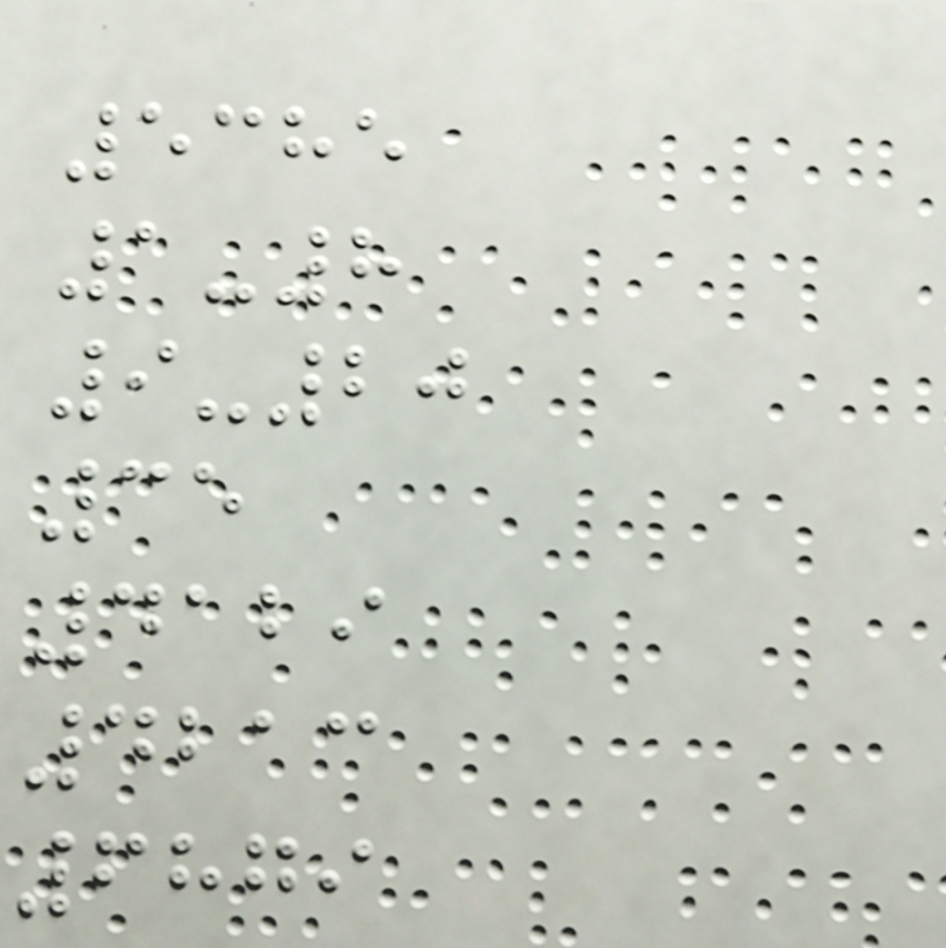5385
1-8
9-20
35
4129
4213
6879
